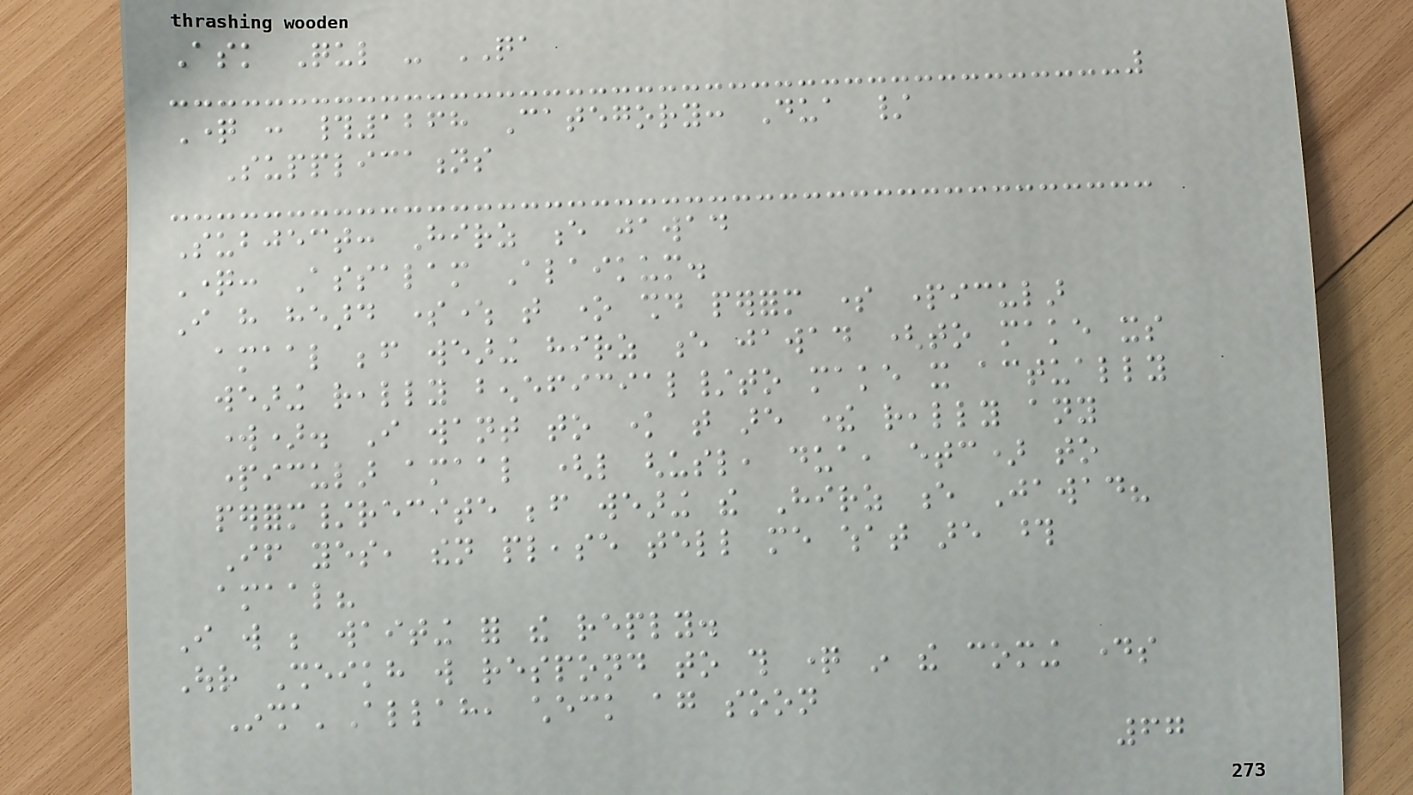Ask Qul - QA
Question : #1268 Category: Dua /
Supplications
Subject: Hirz e jawad
Question: Assalam Alaikum.
I have heard somewhere that one should perform some particular
amaal before wearing hirz e jawad (to make its
wearing really beneficial/to make it actually
work). I want to know that are there really any
particular amaal (like ghusl, dua, etc) to
perform/recite before wearing the Hirz e Jawad?
If yes, then please tell me what are those
amaal?
I will be waiting for the reply.
Our Sheikh will respond to this question in the coming days
Insha'Allah, check again soon
67
